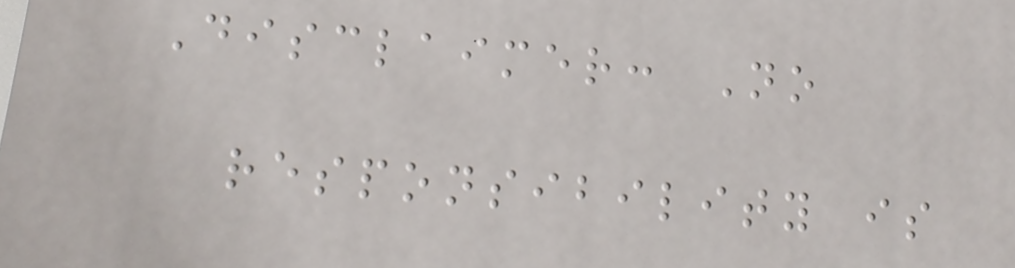Disclaimer: No
responsibility is
